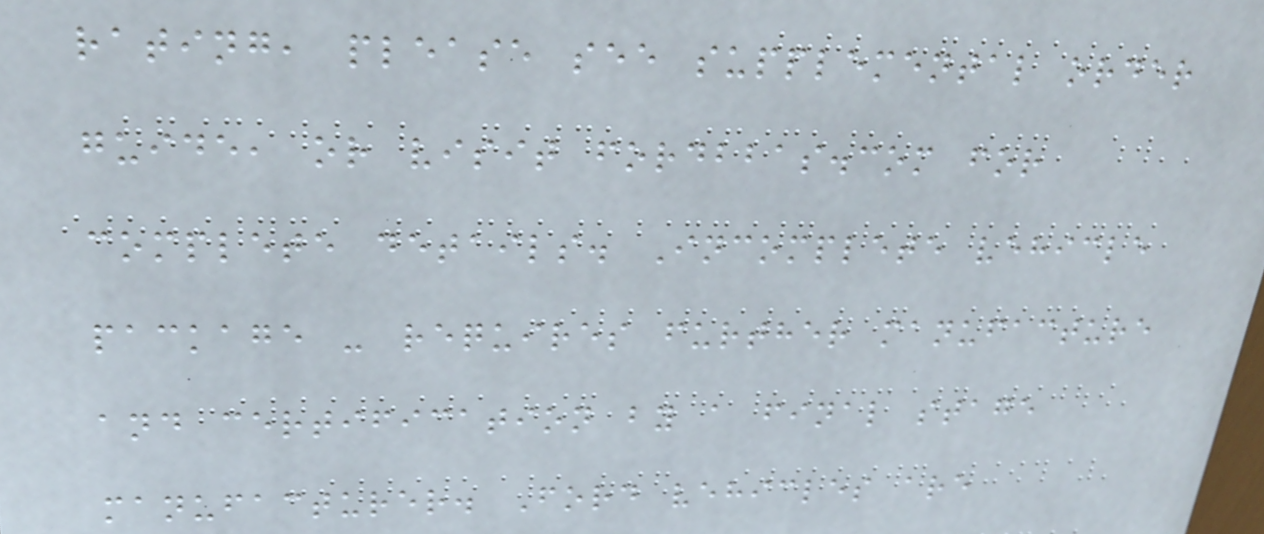rating, please see supplemental order
guide, or visit fordbbas.com for
complete details. Incomplete vehicle
package - requires further manufacture
and certification by a final stage
manufacturer. Ford vehicles are
